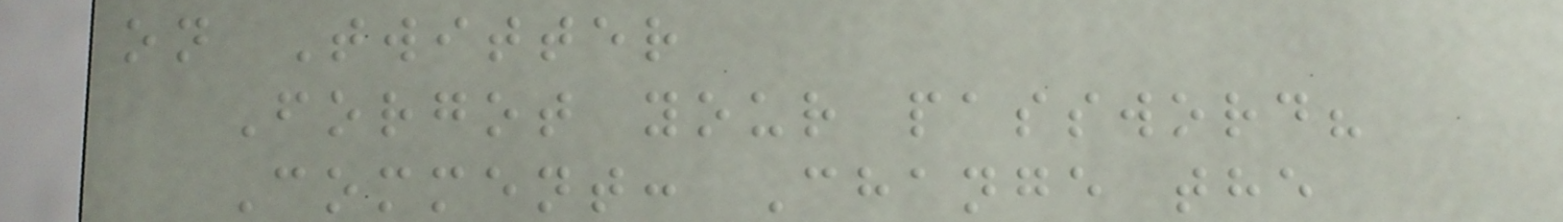on Twitter
Forgot your password?
Comment: Change the
